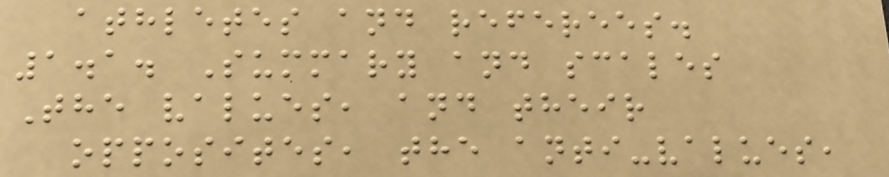athletes and referees.
1.1. Summary and scales
The values, and their
opposites, the anti-values,
